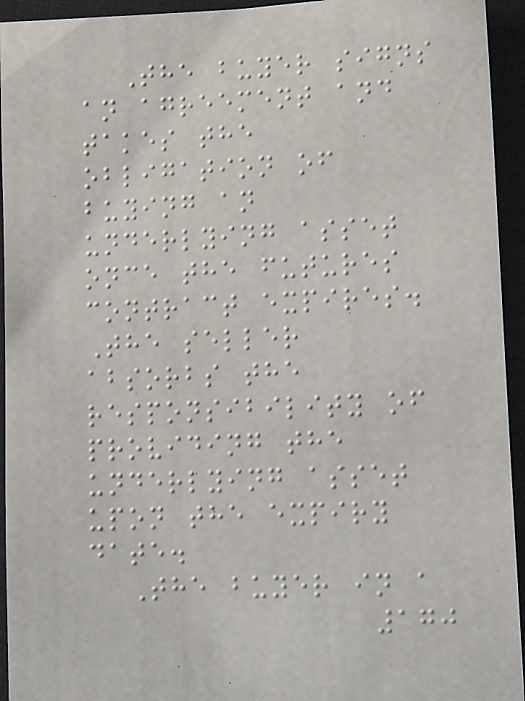The buyer signs
an agreement and
takes the
obligation of
buying an
underlying asset
once the futures
contract expires.
The seller
absorbs the
responsibility of
providing the
underlying asset
upon the expiry
date.
The buyer in a
170
